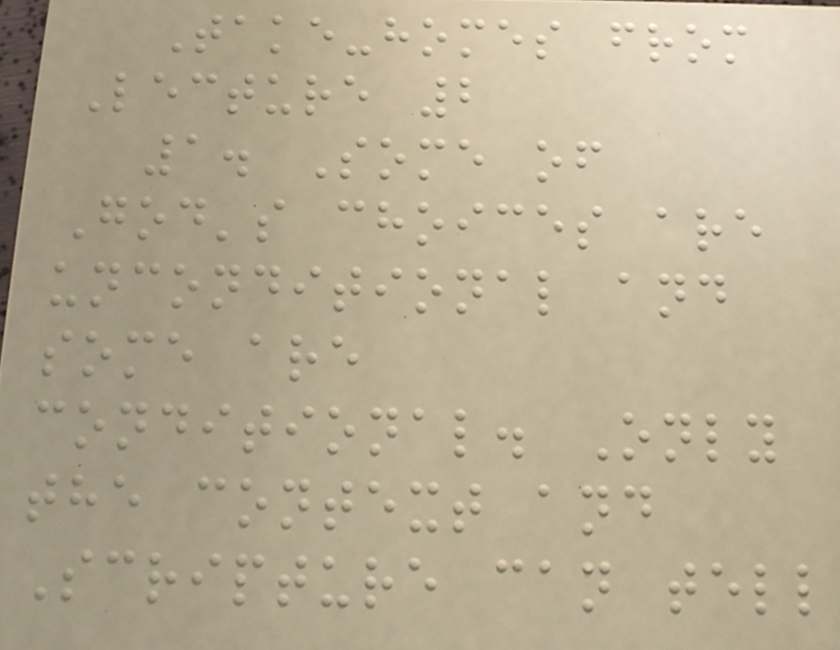Take-homes from
Lecture 2
1. Some of
God's choices are
unconditional and
some are
conditional. Only
the context and
Scripture can tell
